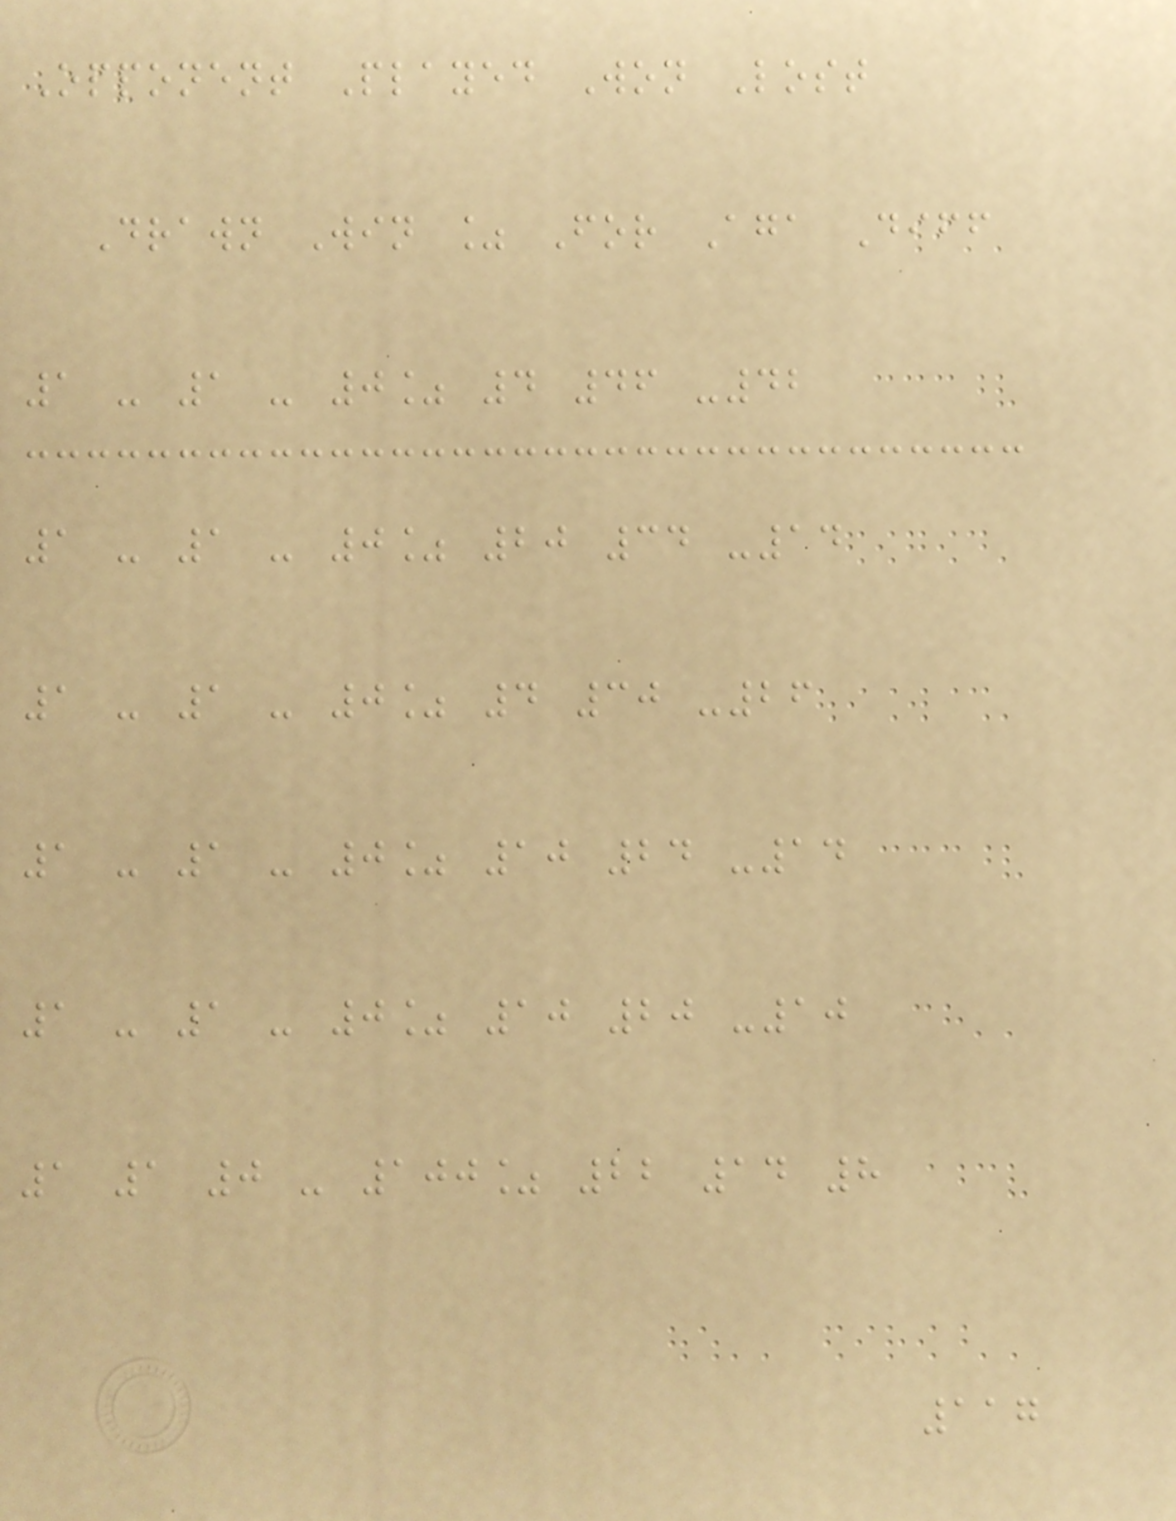Opponent Played Won Lost
Drawn Win % For Aga Diff
1 - 1 - 0% 4 46 -42
1 - 1 - 0% 20 34 -14
1 - 1 - 0% 4 30 -26
1 - 1 - 0% 10 24 -14
1 - 1 - 0% 10 20 -10
1 1 0 - 100% 22 14 8
117
